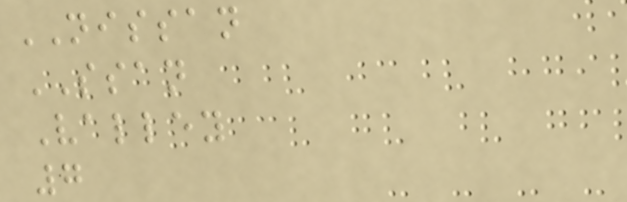NISSAN
SSAN
Valley
7
